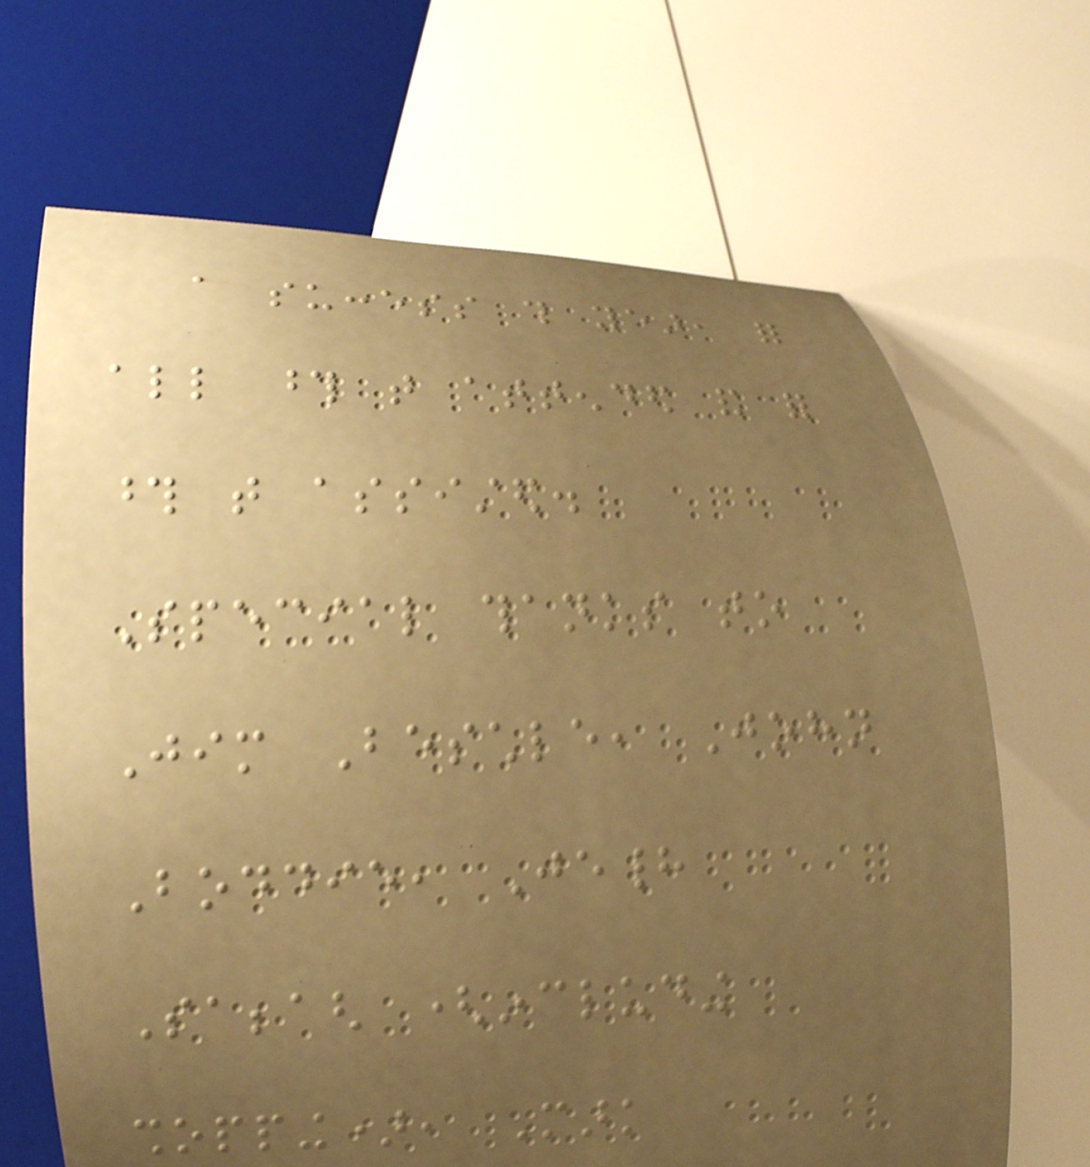a success this year, for
all those that attended and for
those that assisted.
Special thanks to
Jim Beschle, John
Boddie, Jehad
Sabbagh (including
shopping), Mark
